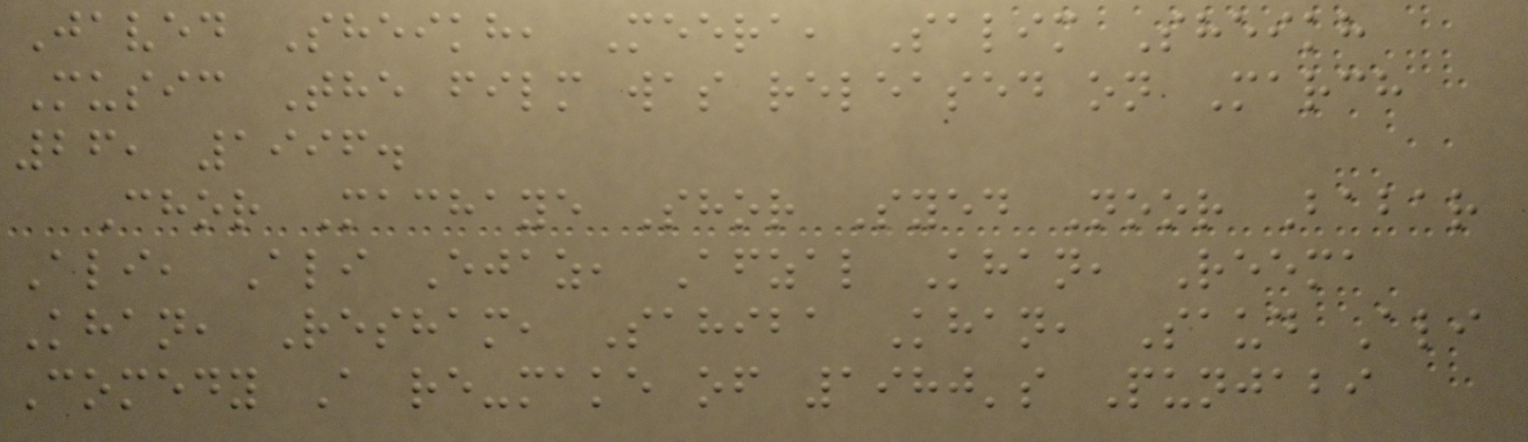Javed Sheikh, Meera, Salim Sheikh
Music The film was released on March
26, 1996.
Chor Machaye Shor Syed Noor Babar
Ali, Ali Ejaz, Afzal Khan, Reema
Khan, Resham, Sahiba Khan, Saud Ali
Comedy A re-make of 1980's Punjabi
